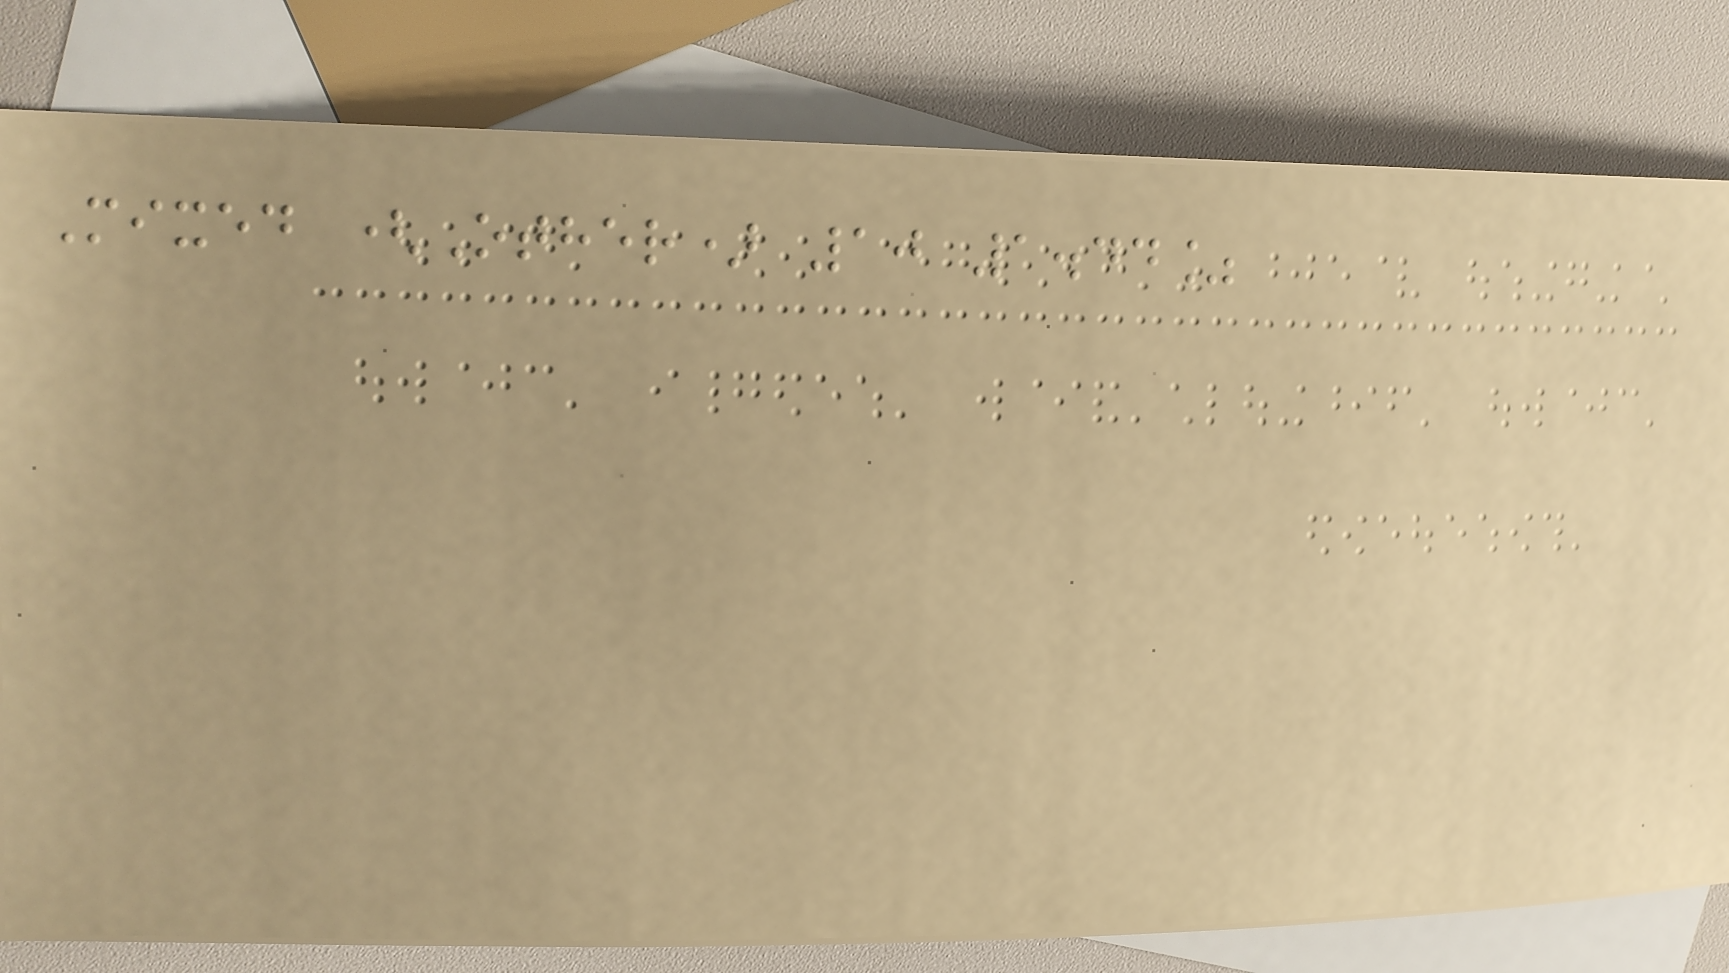Mixed (Other) 10 1.44%
